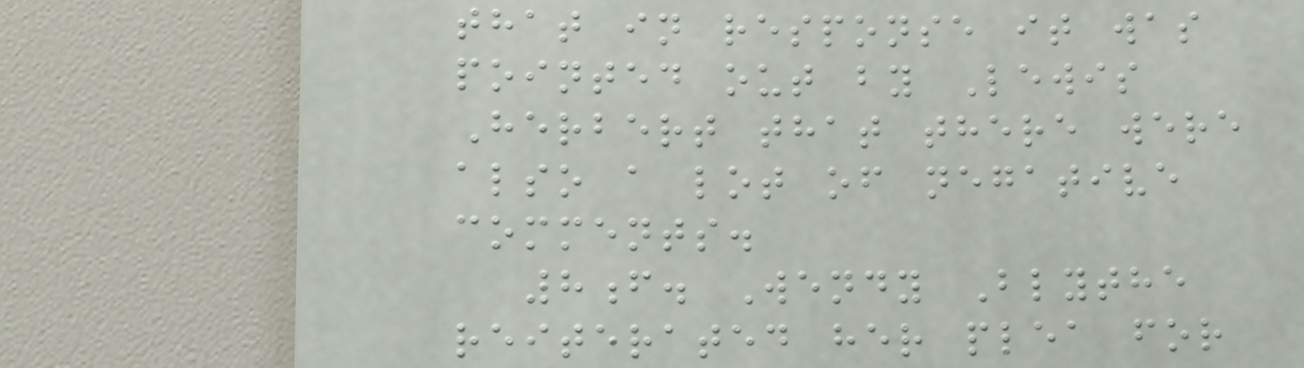that in response it was
pointed out by Lewis
Herbert that there were
also a lot of negative
comments.
8f. Wendy Blythe
reiterated her plea for
